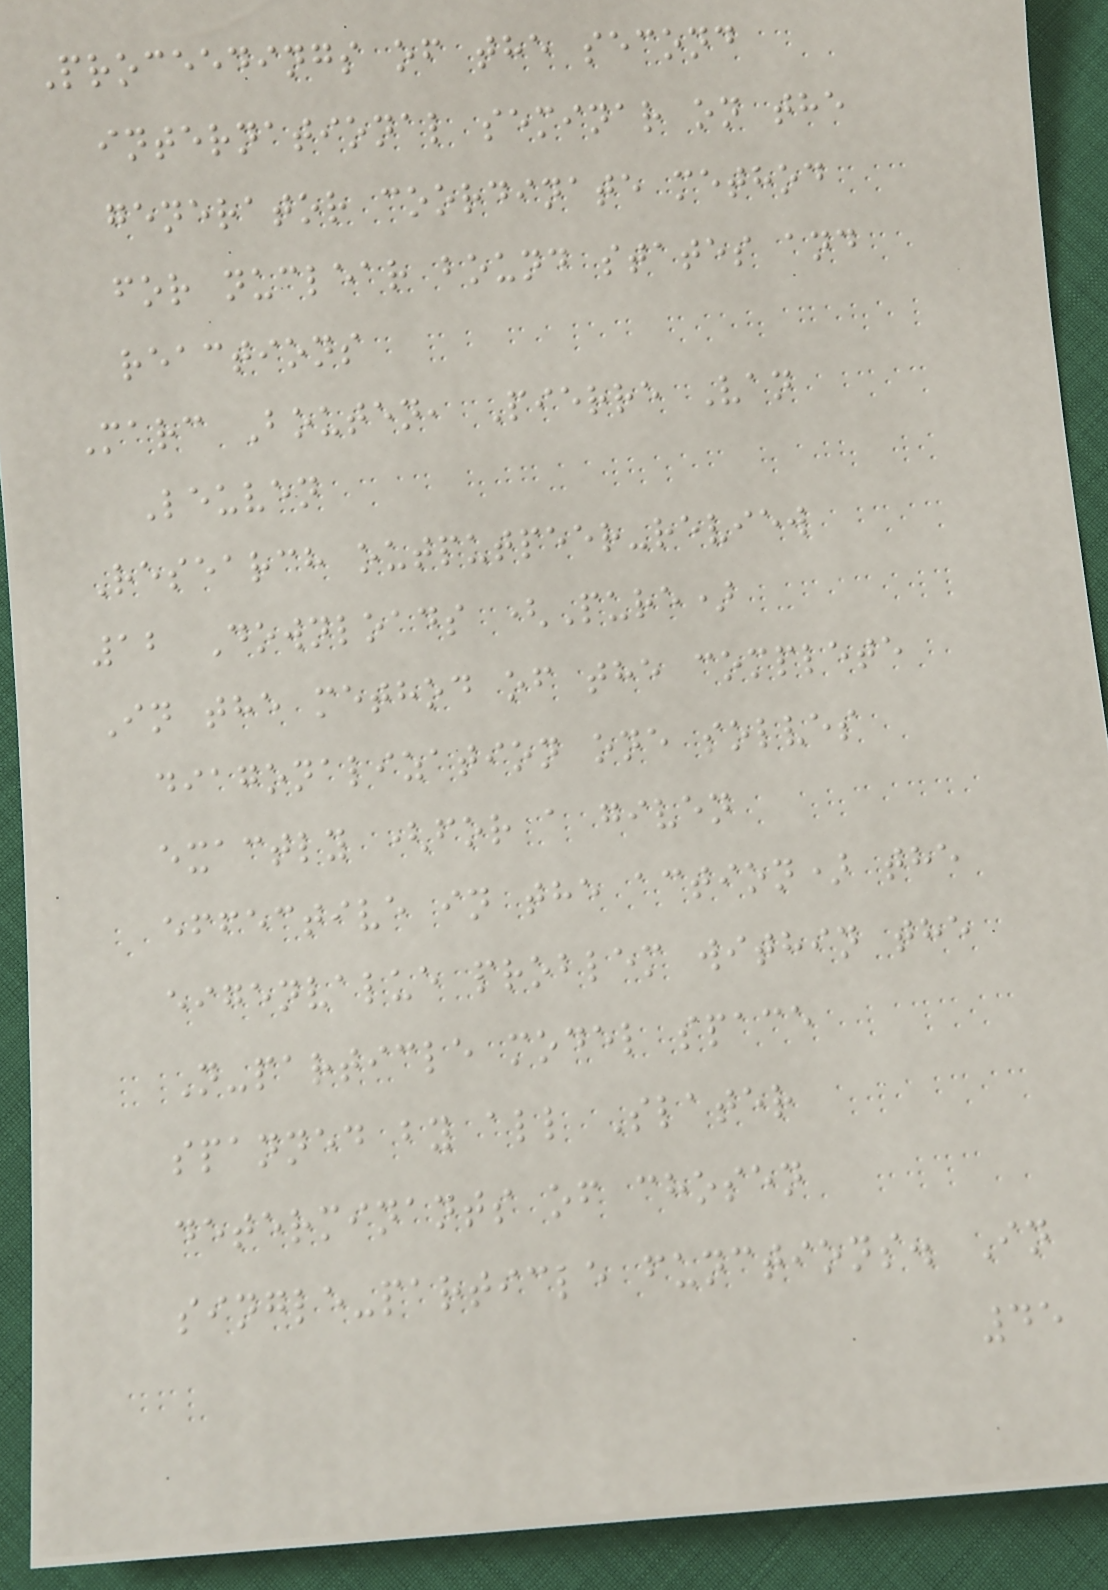Proceedings of the second
international seminar on the
generator coordinate method
for nuclear bound states and
reactions
Marc Bouten, Pierre Van
Leuven
Research outputpeer-review
12 Downloads (Pure)
In the method of the complete
diagonalization one solves
exactly (for a given
effective in the action) the
eigenvalue problem within the
N-particle model space
spanned by all Slater
determinants of chosen
single-particle functions. In
45
